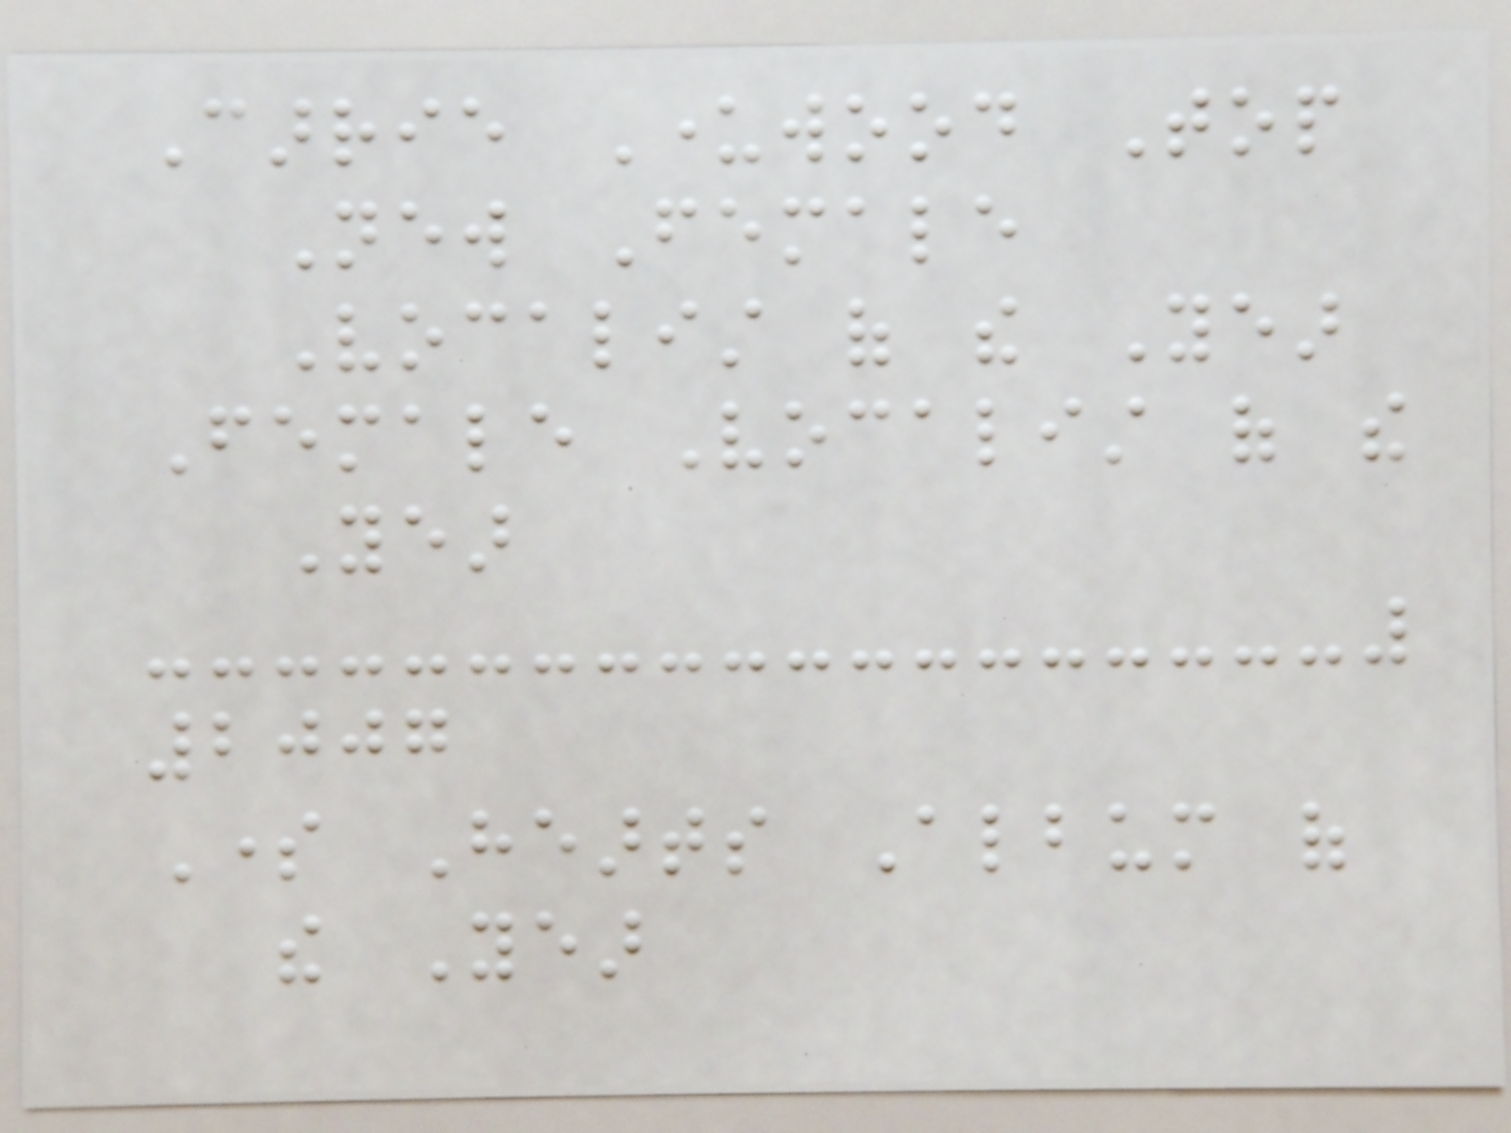Carrie Underwood Top
New Female
Vocalist of the Year
Female Vocalist of the
Year
2007
Some Hearts Album of
the Year
